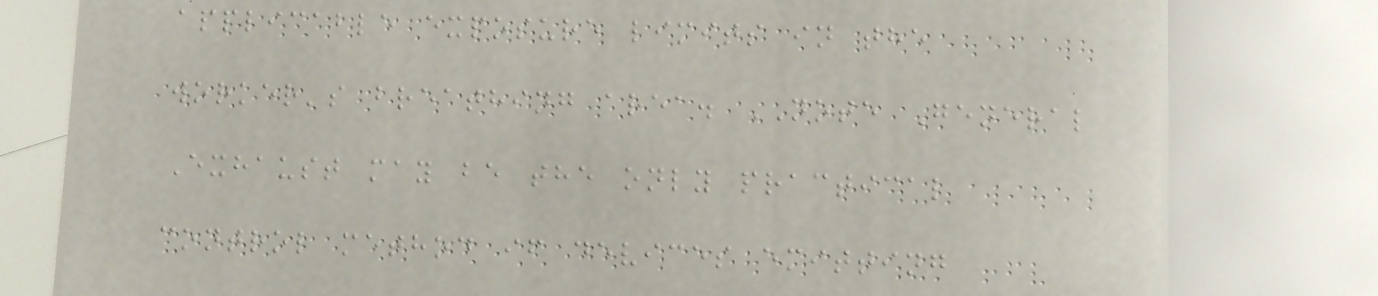applicable exposure limits in the
worker's breathing area. NOTE General
Exhaust may be the only practical
control method if devices emitting
